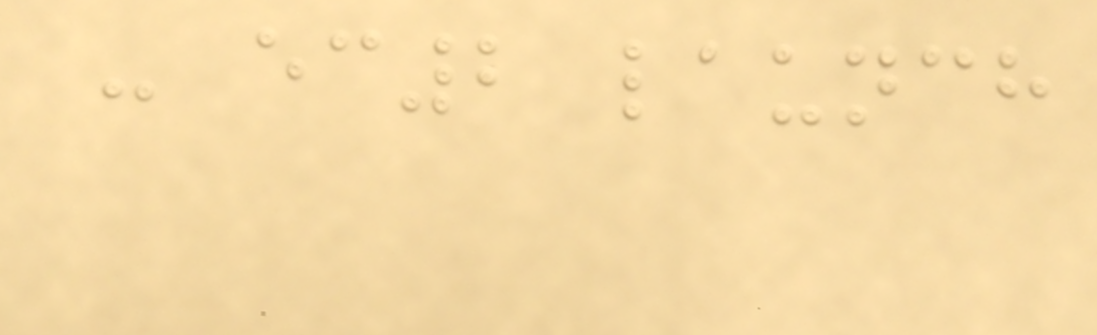- ec2 launch
